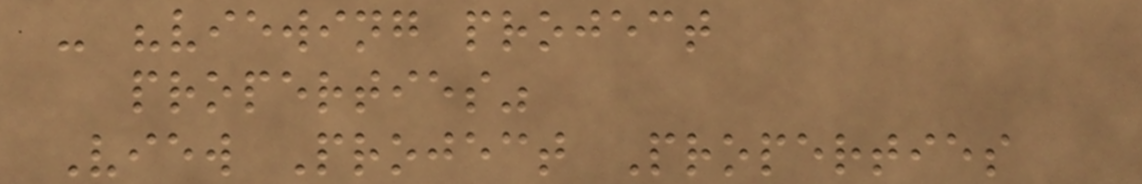- "viewing project
properties"
View Project Properties
